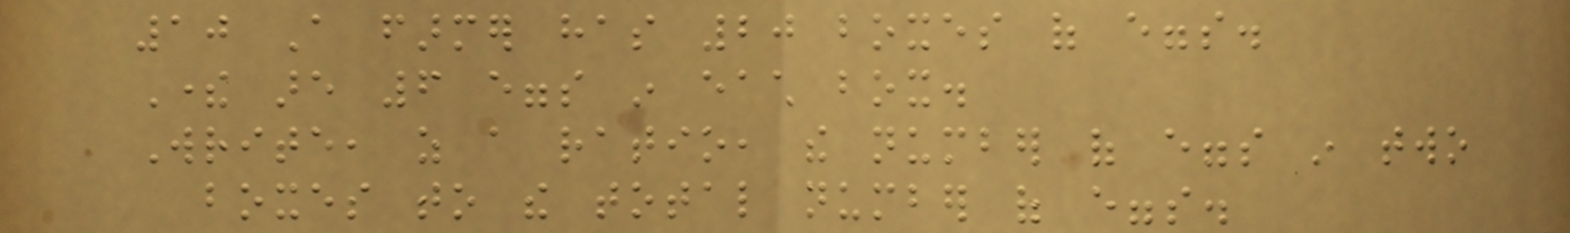10 A farmer has 20 boxes of eggs.
There are 6 eggs in each box.
Write, as a ratio, the number of eggs in two
boxes to the total number of eggs.
